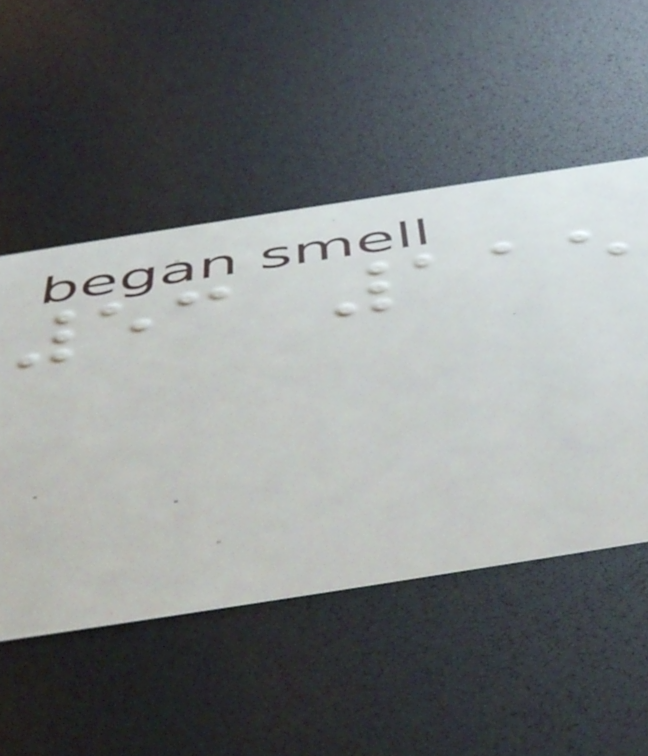53 115
